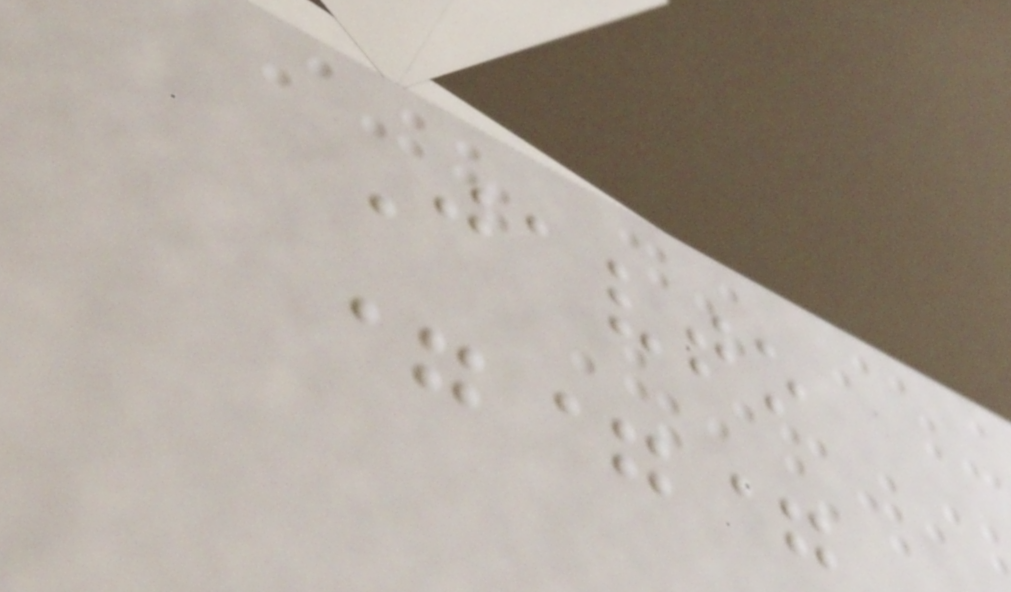Javto
===
